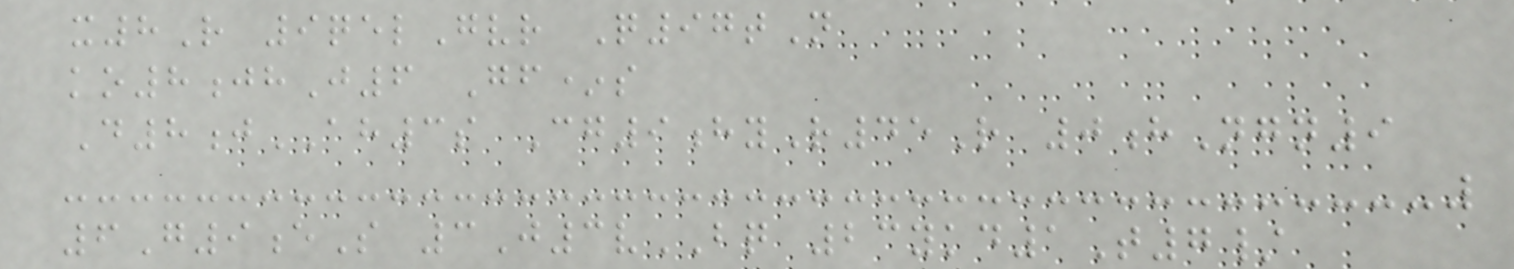x8R 9qelGvr Q97tN
ko8jhJ6 Gf*s
D8jAH3s Cg9hyR45R 0hNgn9
6G9eS 3J3vBQ 23ykd1T7/
